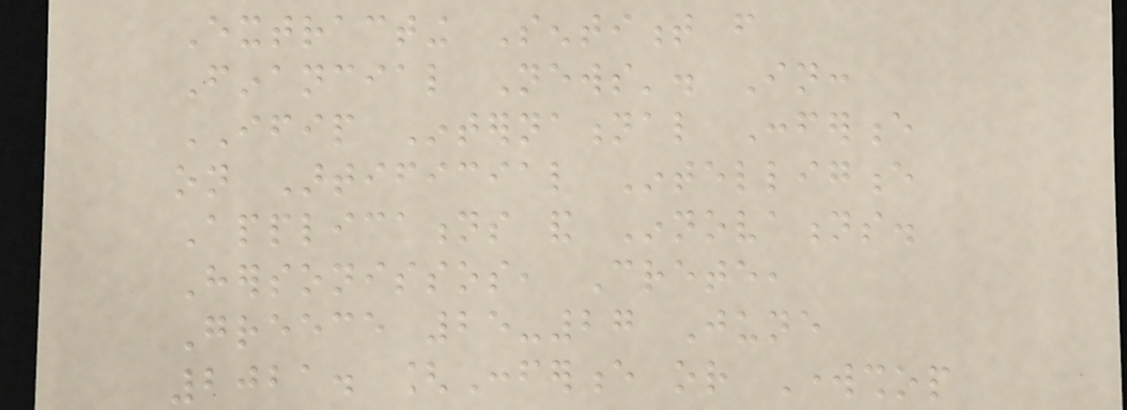Extracting Sentiment from
Financial News'. In:
IFIP International Conference
on Artificial Intelligence
Applications and Innovations.
Hersonissos, Crete,
Greece 25-27 June
2021. [Conference or Workshop
